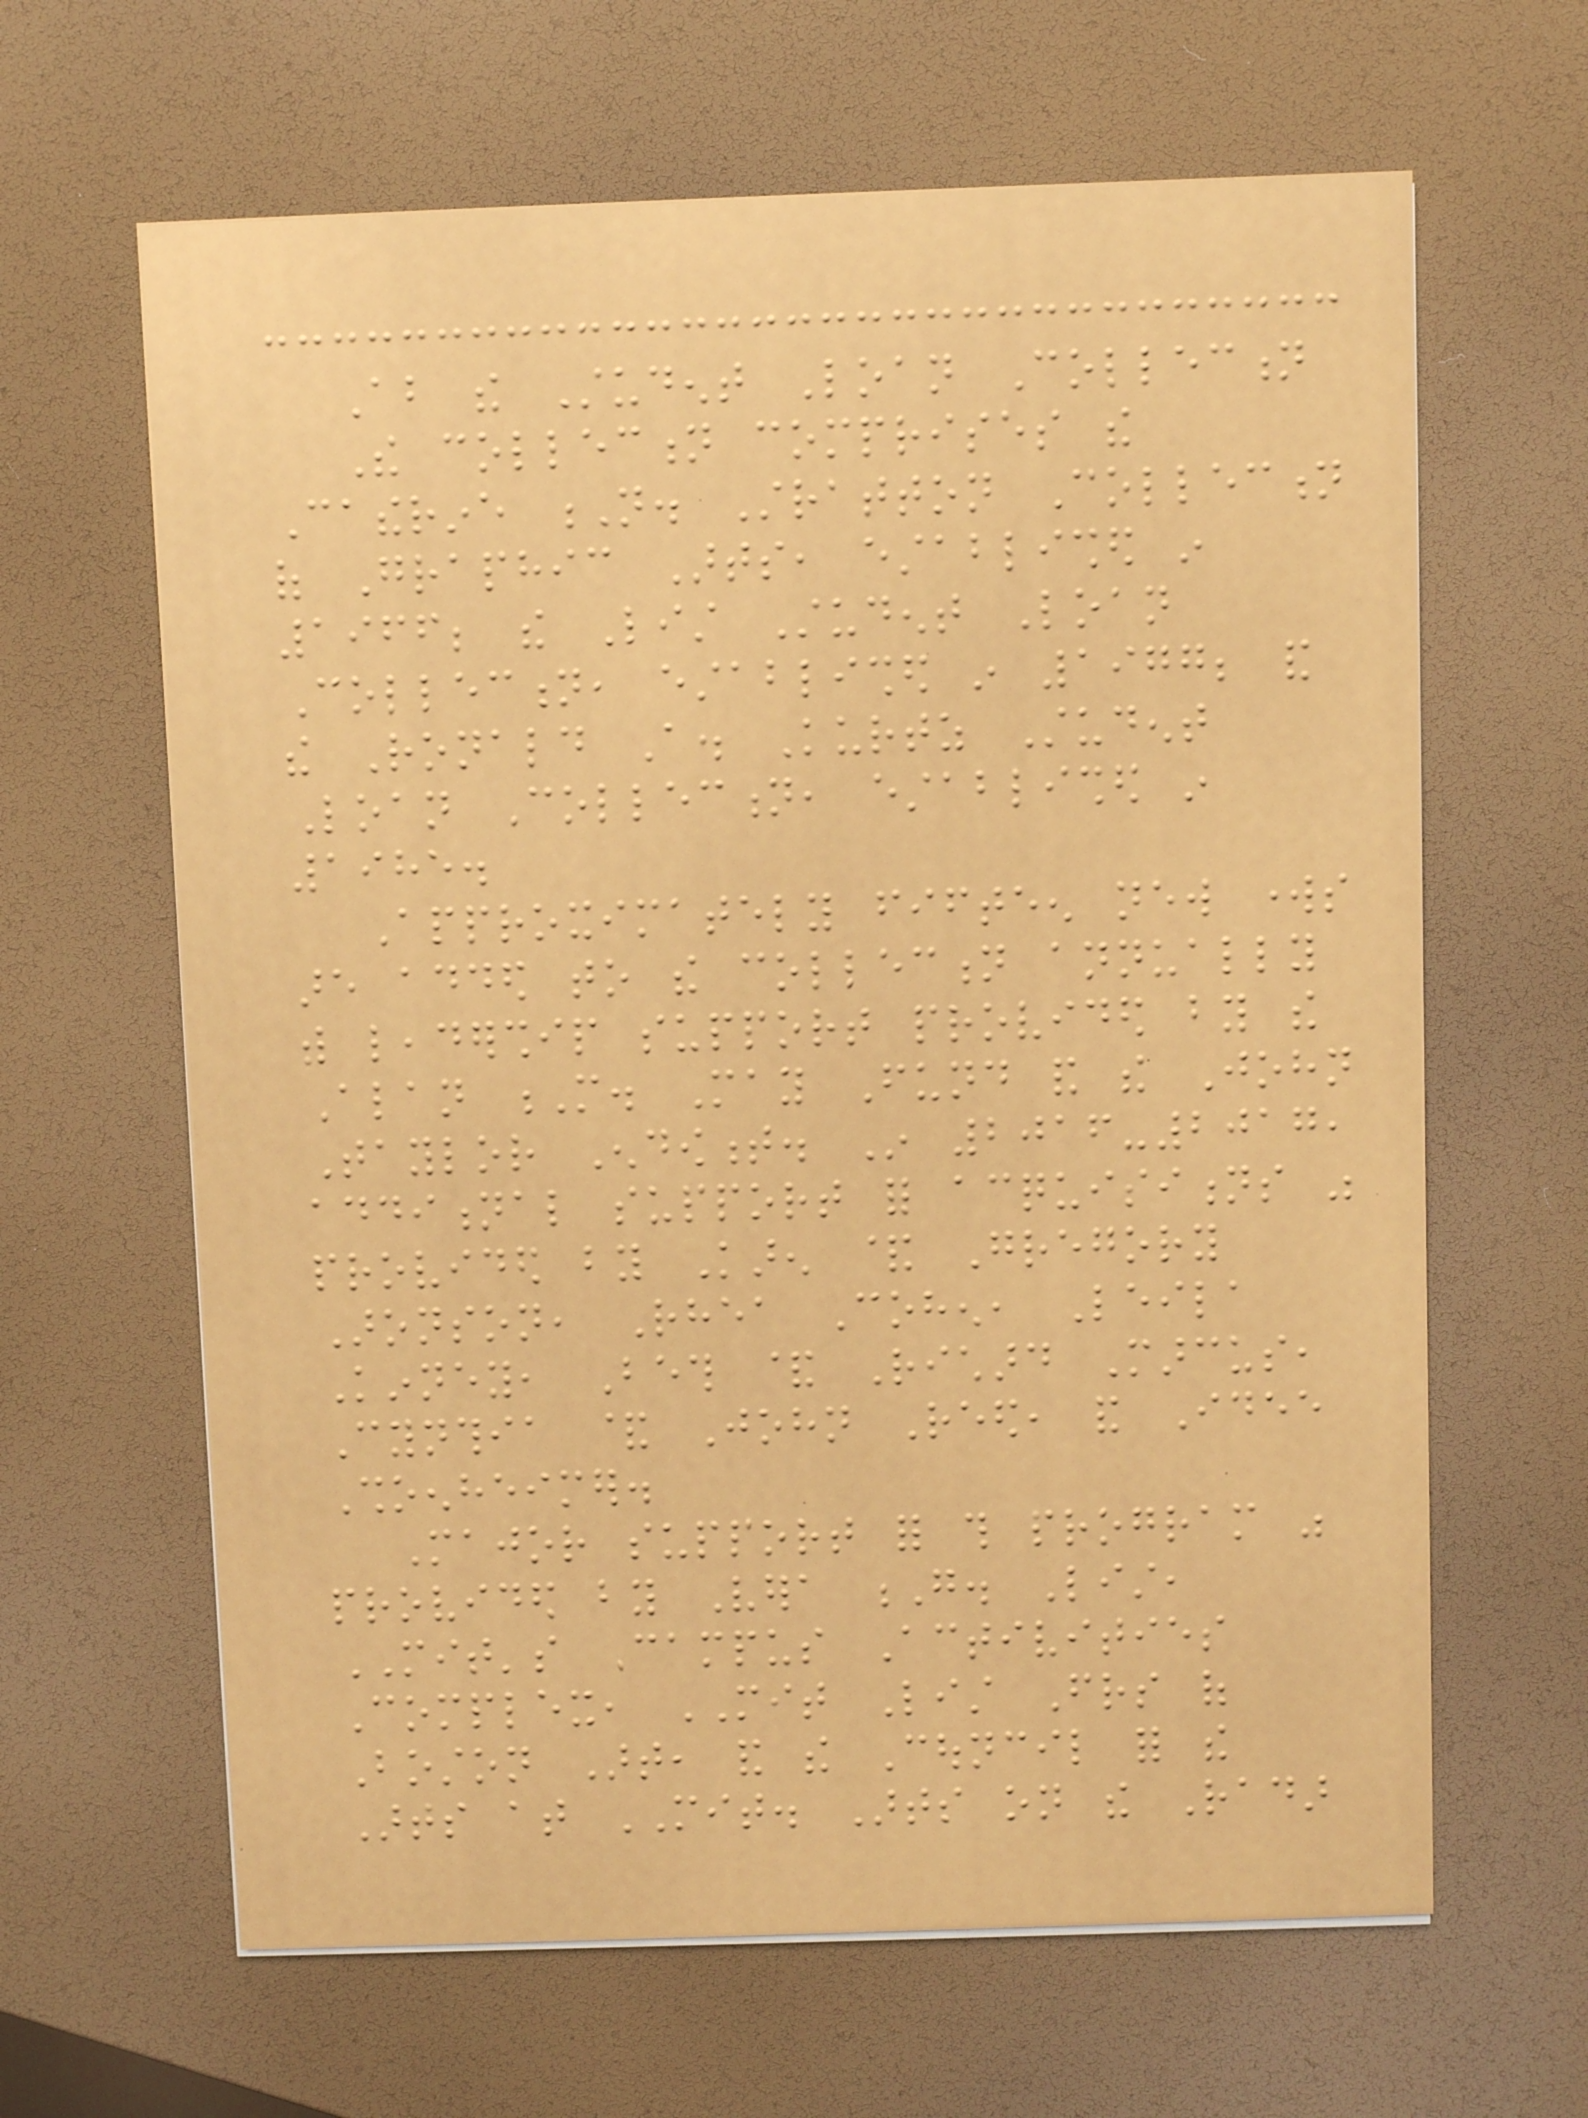About the Student Loan Collection
The collection comprises the
Catherine N. Stratton Collection
of Graphic Arts, established in
1966; the List Student Loan
Collection, established in 1977; and
the Ronald A. Kurtz Student
Loan Collection, established in
1985.
Approximately fifteen new works
are added to the collection annually
with leadership support provided by the
Alan M. May Fund and the John
Taylor Endowment. In 2016-2017,
additional support for acquisitions was
provided by Karen & Gregory
Aronson, Rhea Cohen, Leila
Kinney, Beth & Richard Marcus,
Cynthia & John Reed, and Idee
Shoenheimer.
Major support for this program was
provided by Vera G. List,
MIT's Campus Activities
Complex, MIT List Friends of
Boston Art, and the Council for the
Arts at MIT. Arts on the Radar
